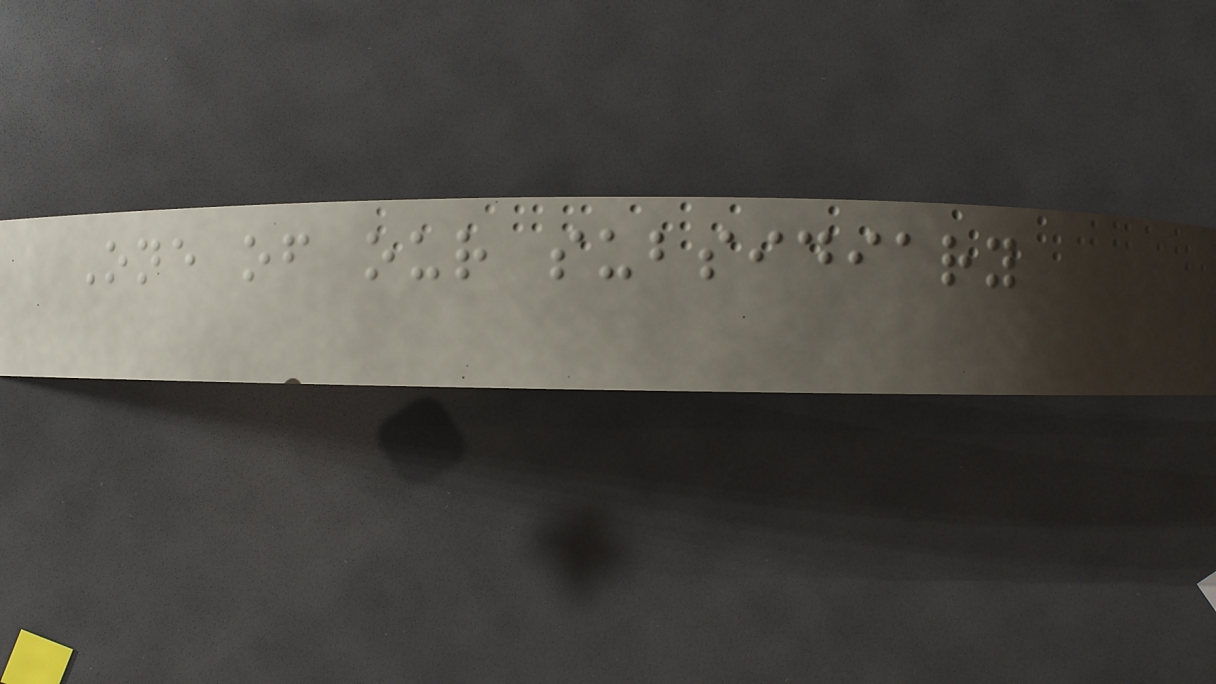One of our subsidiary
